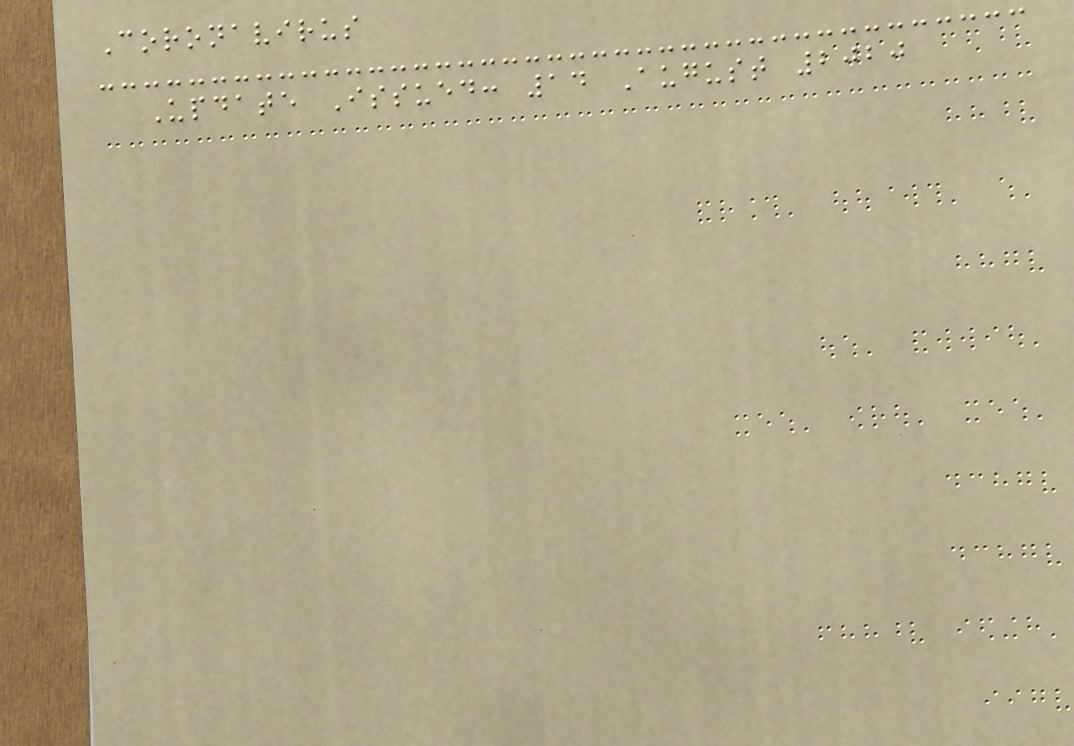Coronavirus
Update Issued: 14 August 2020
